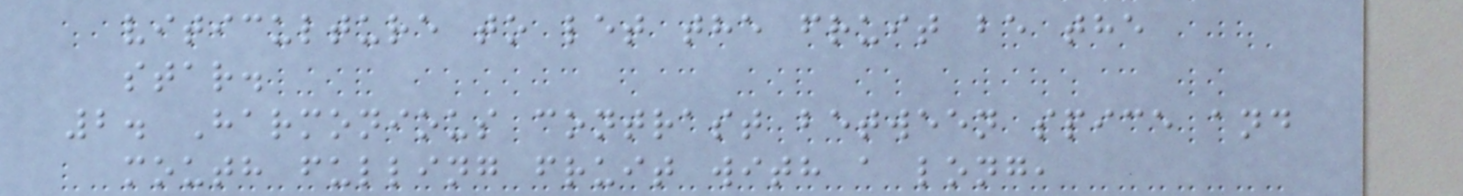viticulture to let the fruit be the
star.
2. Harmonious contrast between spice and
mouth fulling fruit with a long,
